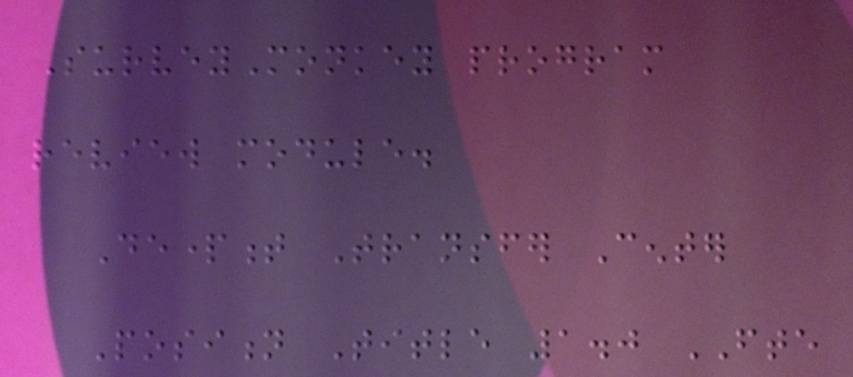SurveyMonkey program
review module.
Department Transfer Center
Position Title 1.0 FTE
